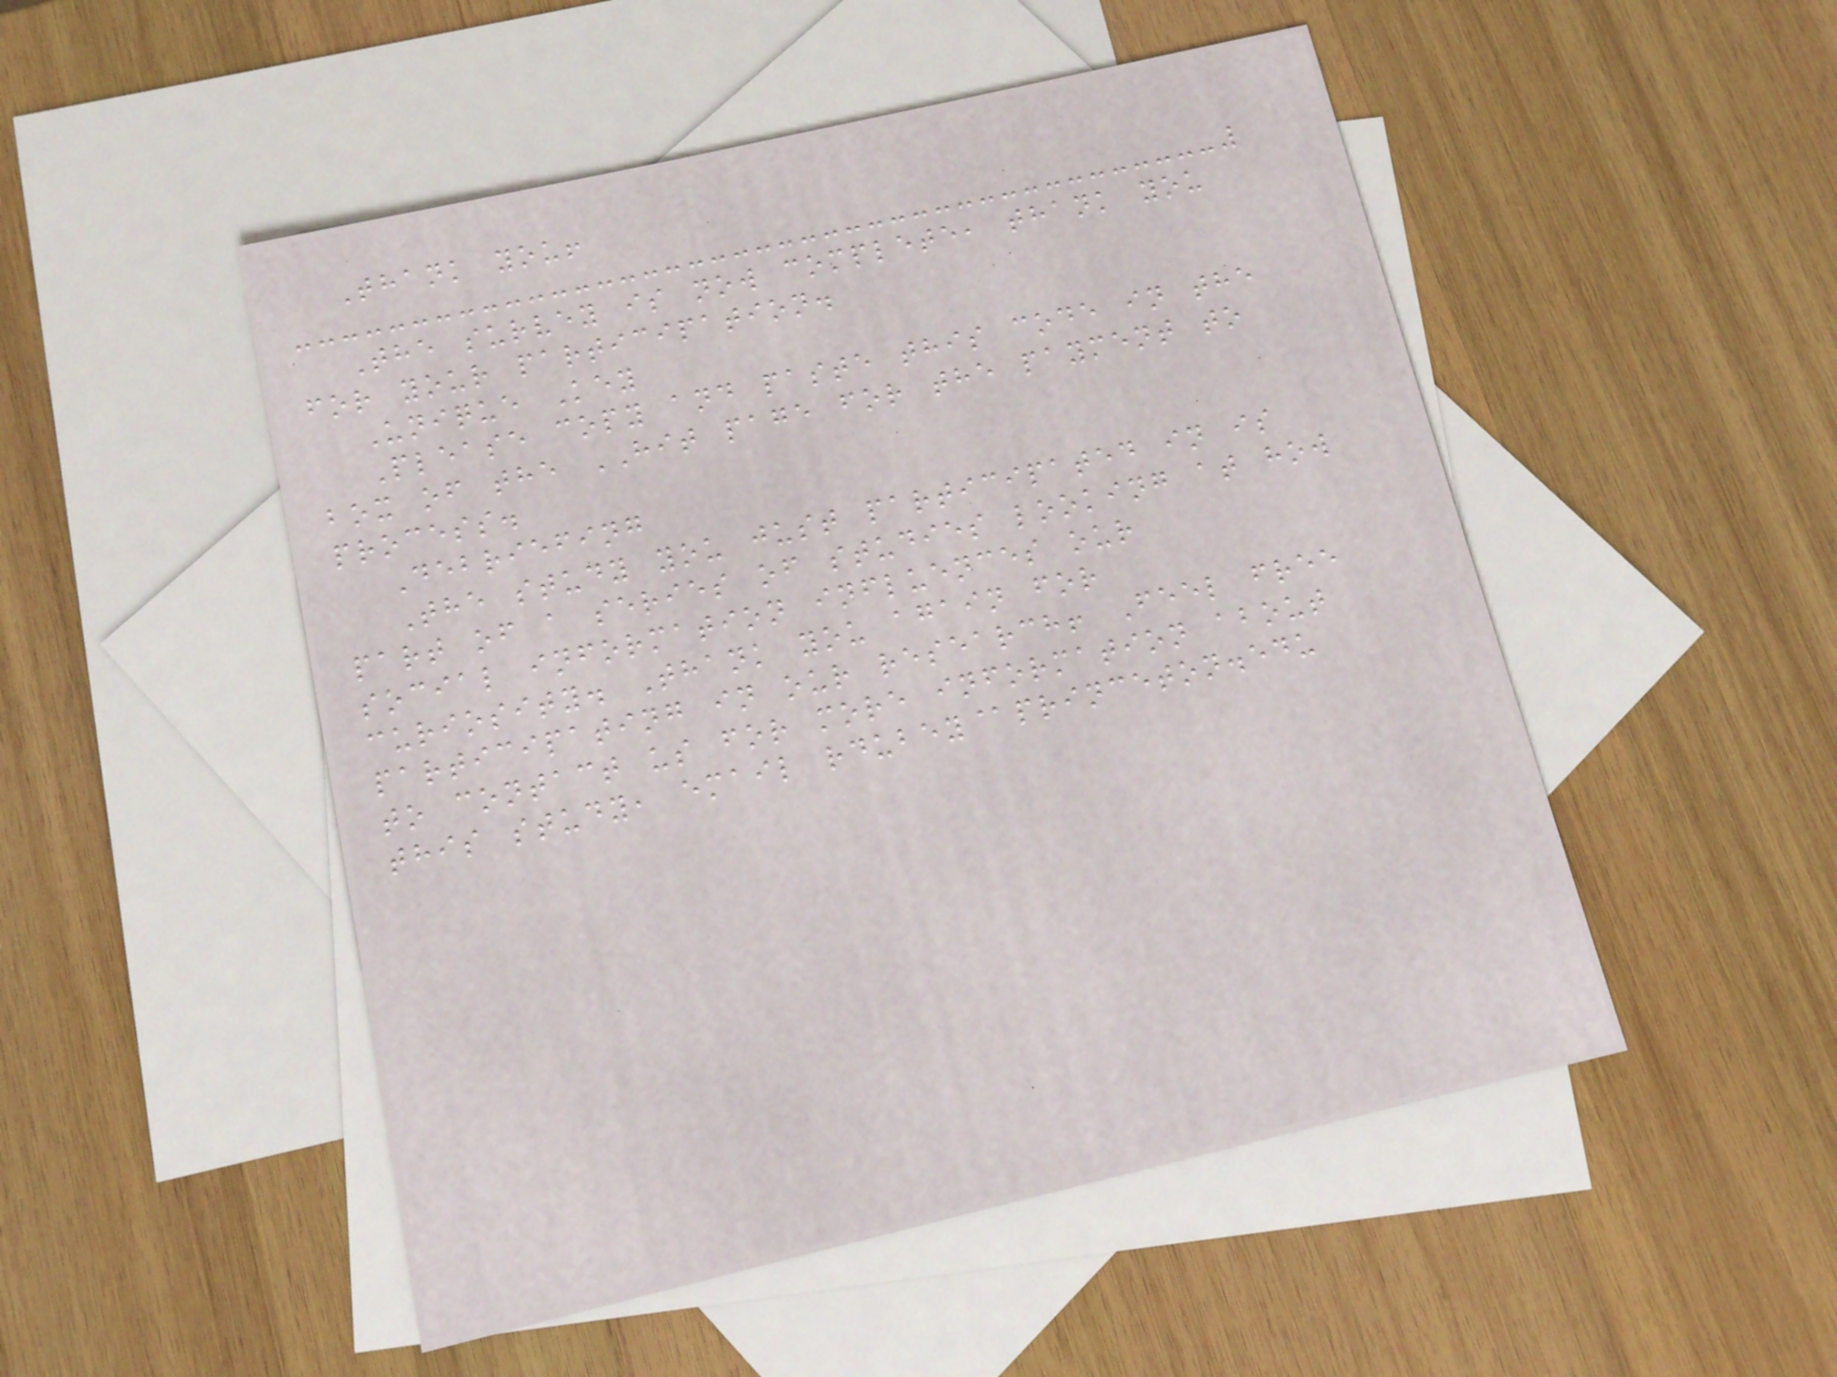Thank you!
The survey is now complete, thank you
for your participation.
Unique Key
Please copy and paste this code in the
box of the HIT page for the payment to
process.
Debriefing
The study you just participated in is
part of a series of studies looking at how
social information influences our
curiosity. Thank you again for
participating in our research! Feel free
to contact us for more information about
this study, email rdubey@princeton.edu
